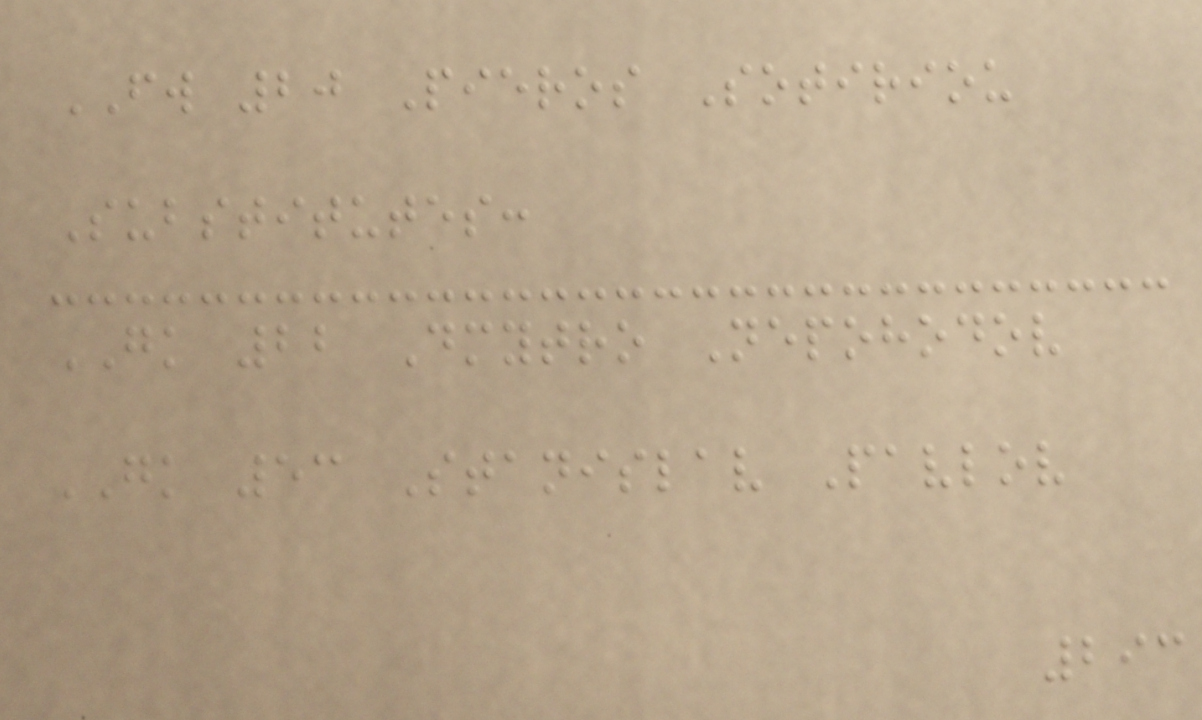FW 20 Pieros Sotiriou
Substitutes:
GK 22 Dmytro Nepohodov
GK 53 Stanislav Pavlov
293
